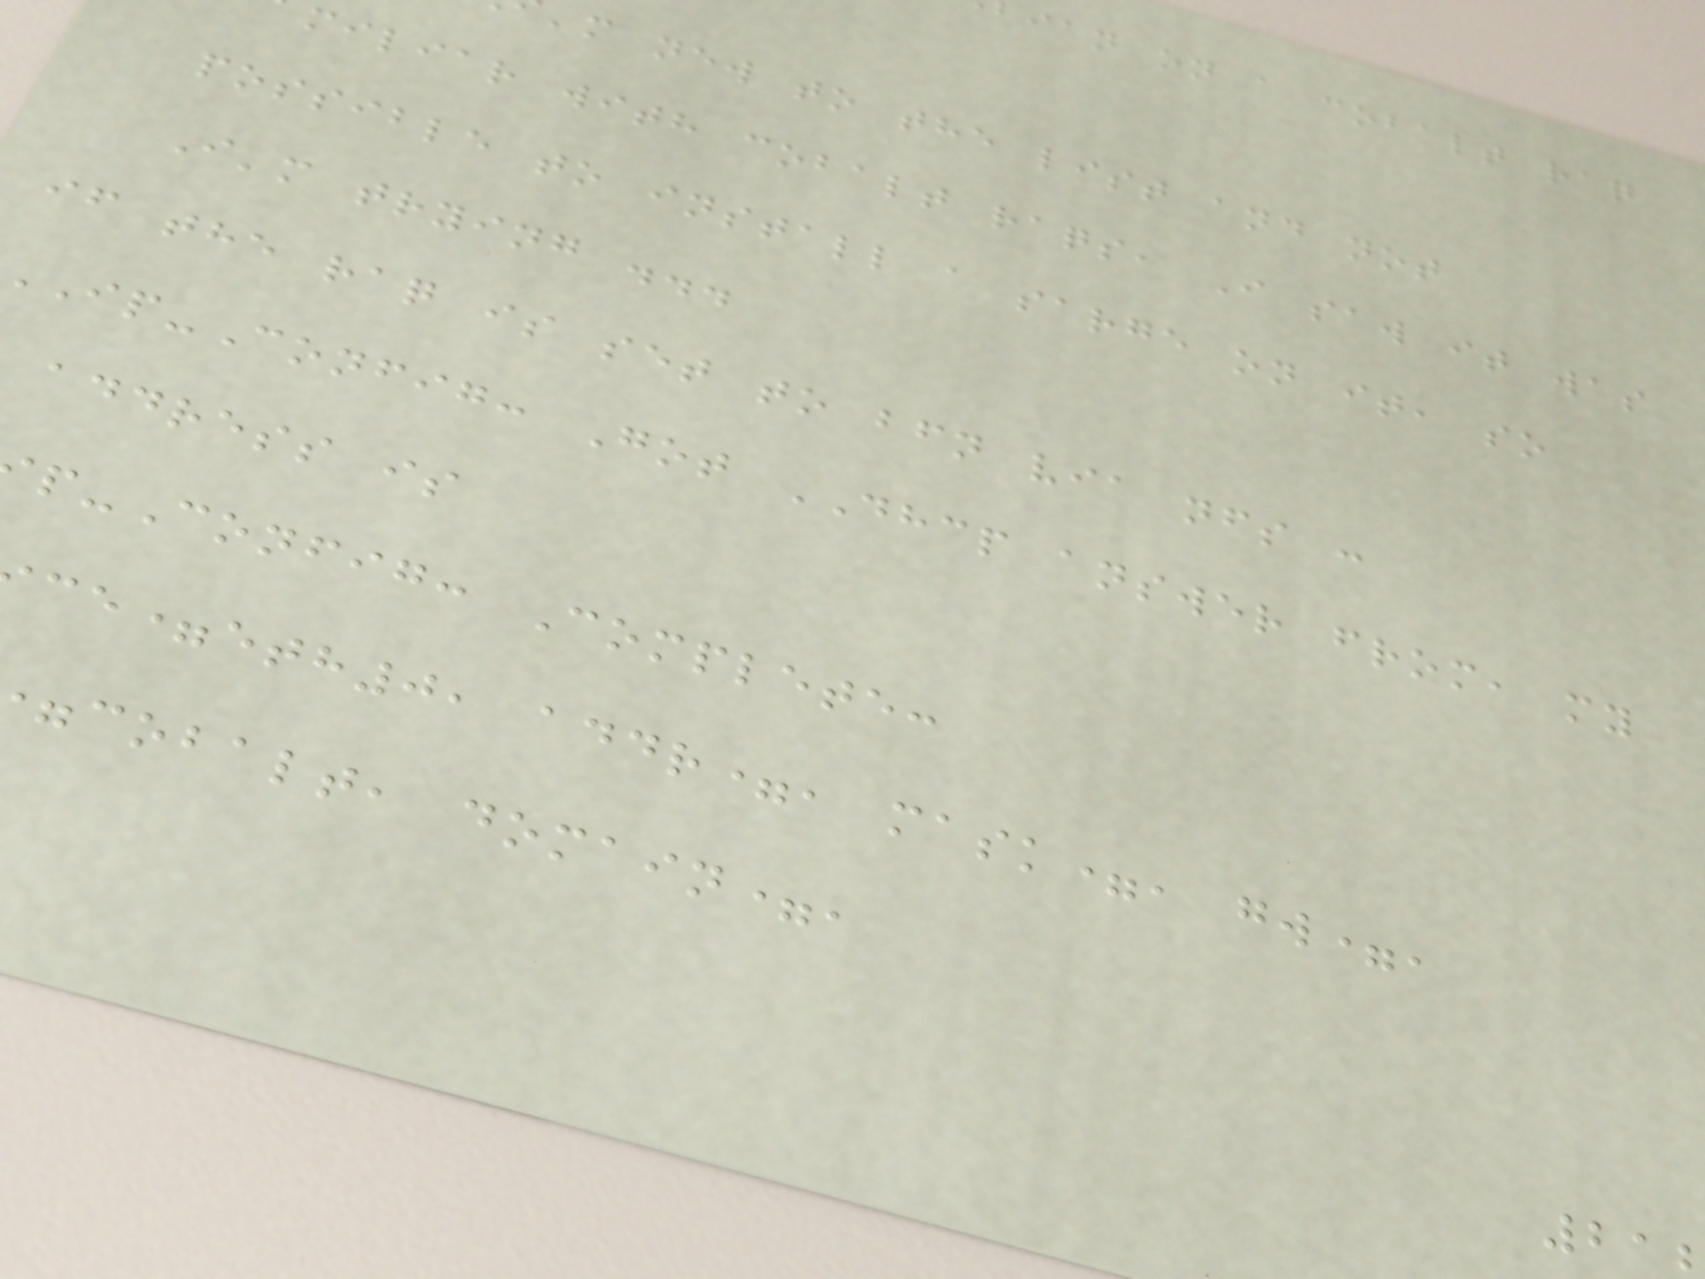ian on a cobalt raq
'm new to the list and not
miliar with cobalt raqs, I saw it was
possible to install a sarge on it, so
I'm trying ...
if the raq is set to bfn via nfs :
-Config: Got DHCP answer from, my
address is
-Config: Complete:
ce=eth0, addr=, mask=, gw=,
cobalt, domain=,
